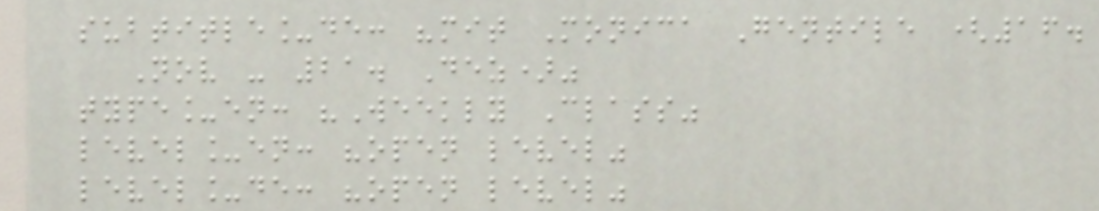subtitle_de: "mit Monica Gentile (16.
Nov - 21. Dez)"
type_en: "Weekly Class"
level_en: "open level"
level_de: "open level"
